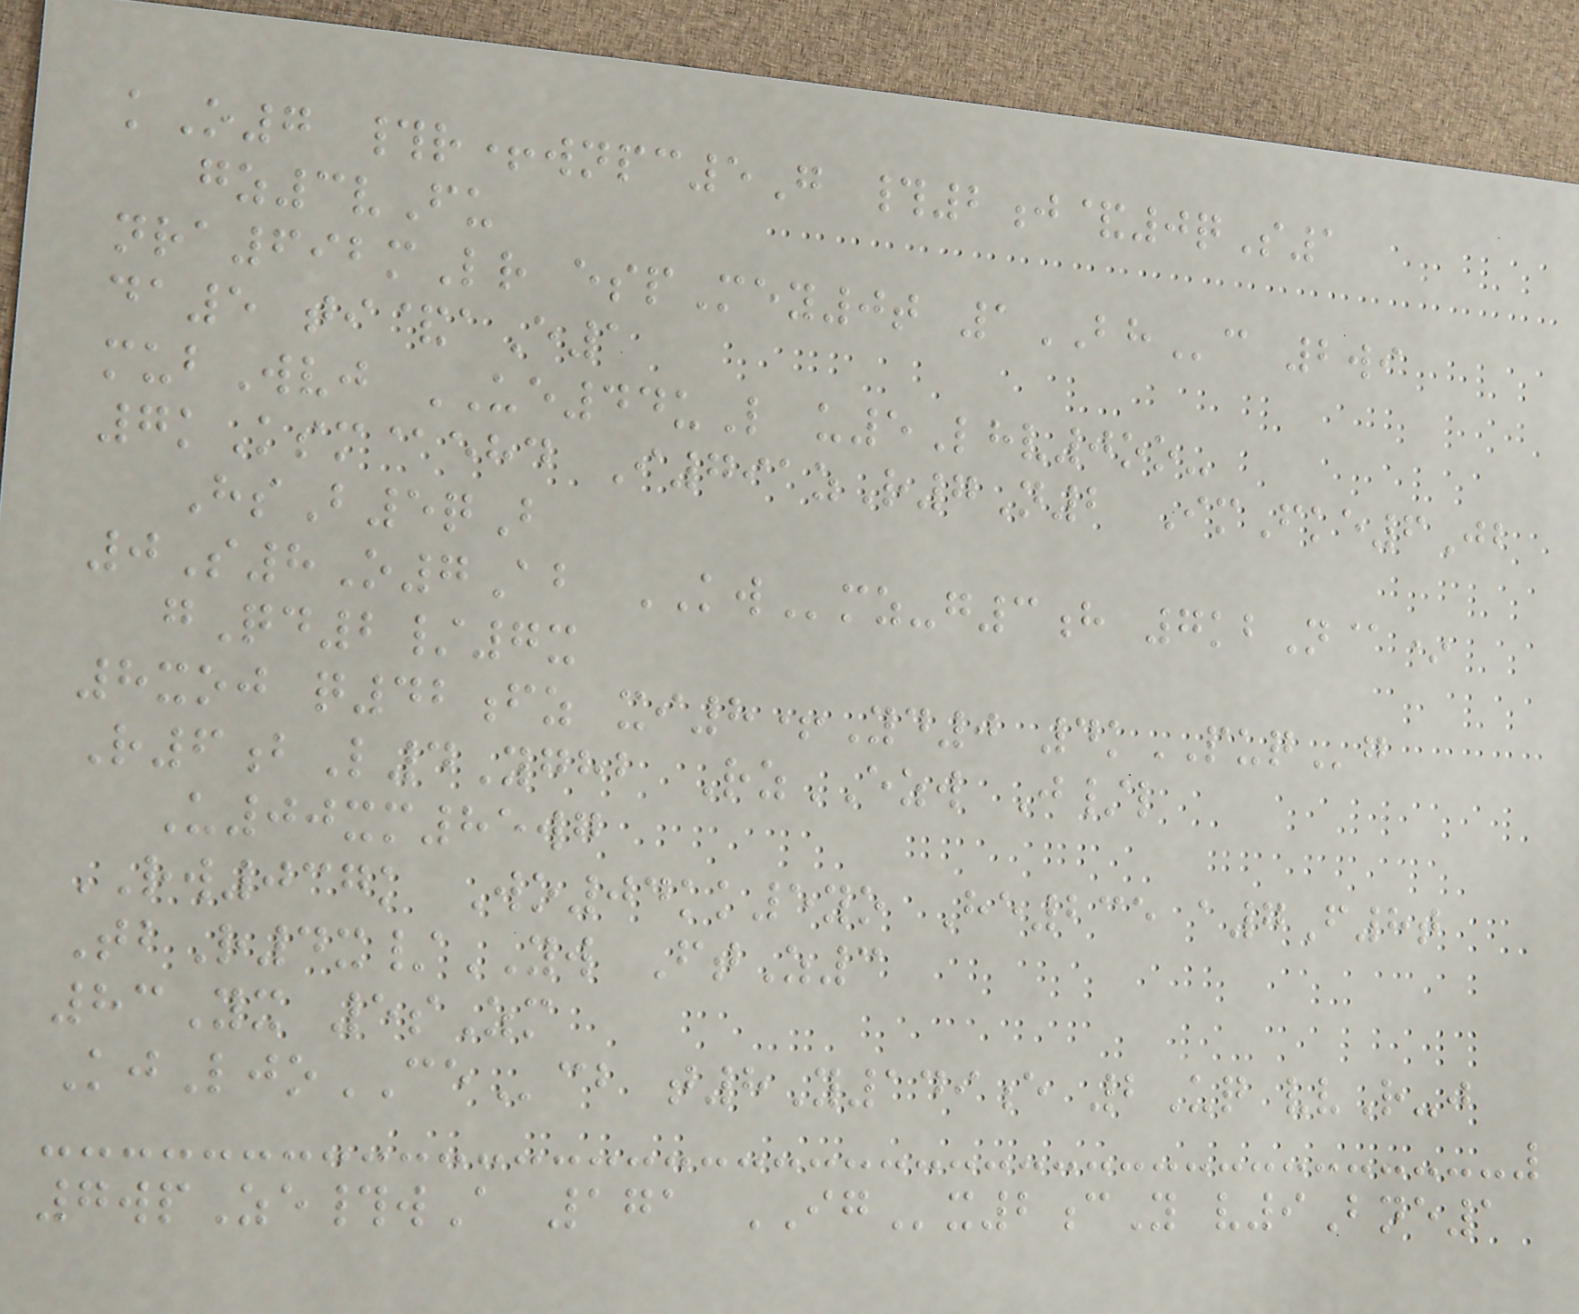kO7 #r+wnpc5G #2j&0qS1
gz3vFu
nra692mLr espMey0t 1BHc 2wi
da5 ti&aE1
mubWvj UE44uL u5Lhv0oo-
7kKsm@ehd I791zR7N2 ImFke6Jb
HsB5qB
0S8O7Ab KWmz-g3h 7kbN@*
gQd2/7x
8xoj q42fz xi8+Yd0 4kPUQg
R6bL4Yghb RzEZW J/l
U00xm85wg
RW037k Wo04kk5yo He235 a7F8t
TbR4x/YW FtZ3
83Yx 5sZm
KjLjoCEcb t8Y149e 2Uq vvR-j
7wpZe#wA 171 IGx2cY v9Bne1
